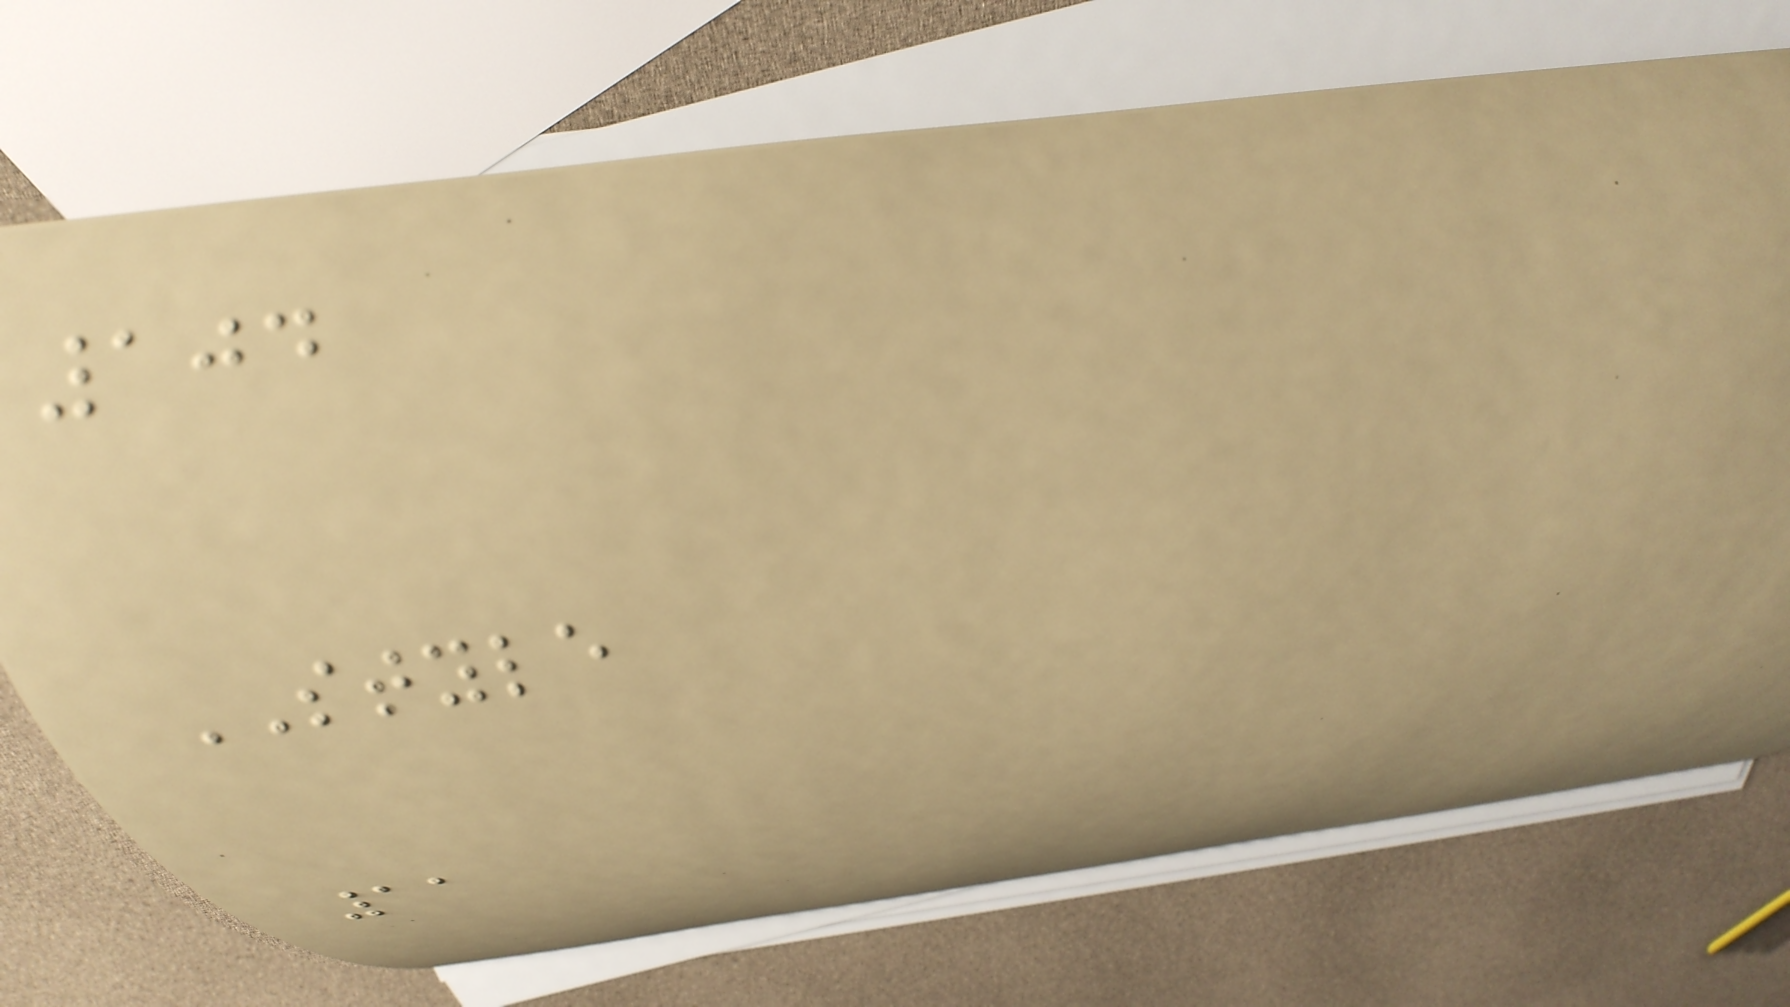104
STYLE
11
